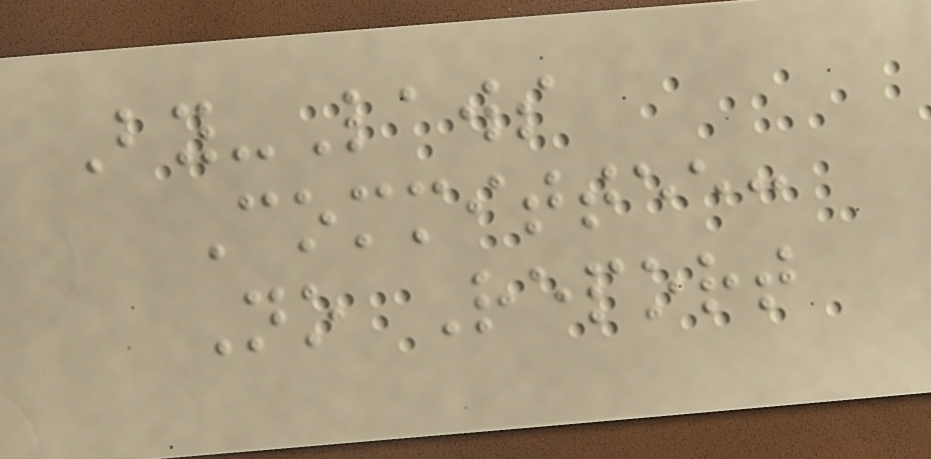By-Laws
Committee:
No Report
